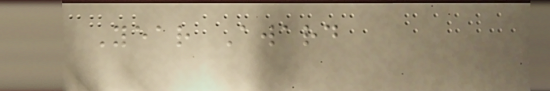Year Award
